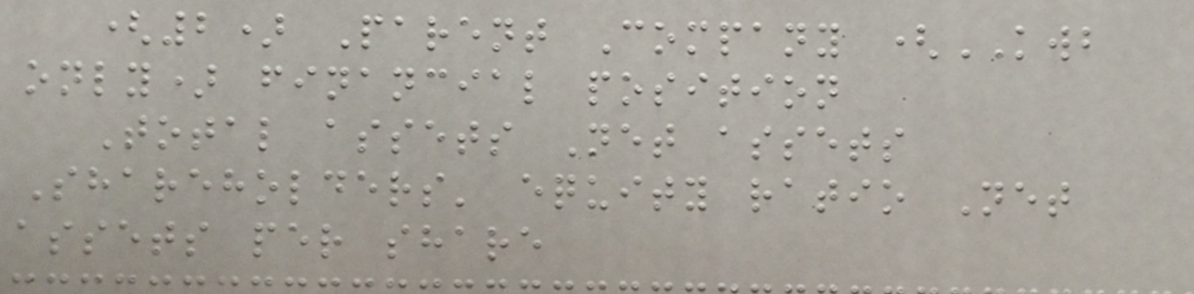(2) Parent Company (KWB
only) financial position
Total assets Net assets
Shareholders' equity ratio Net
assets per share
